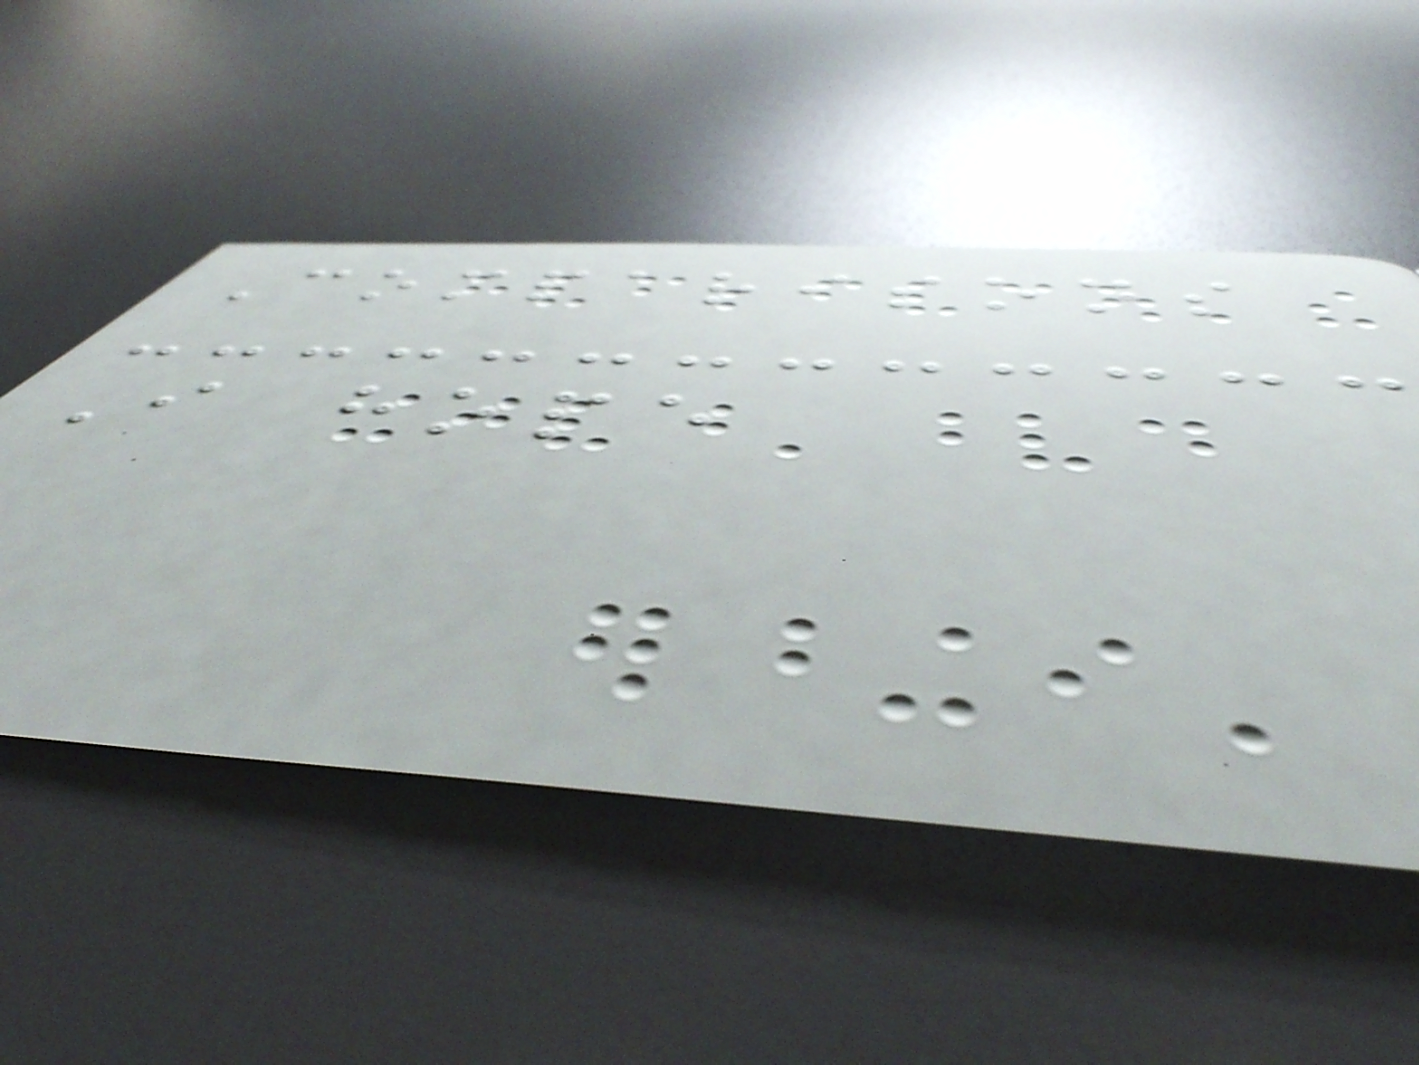Comparisons
I hope
